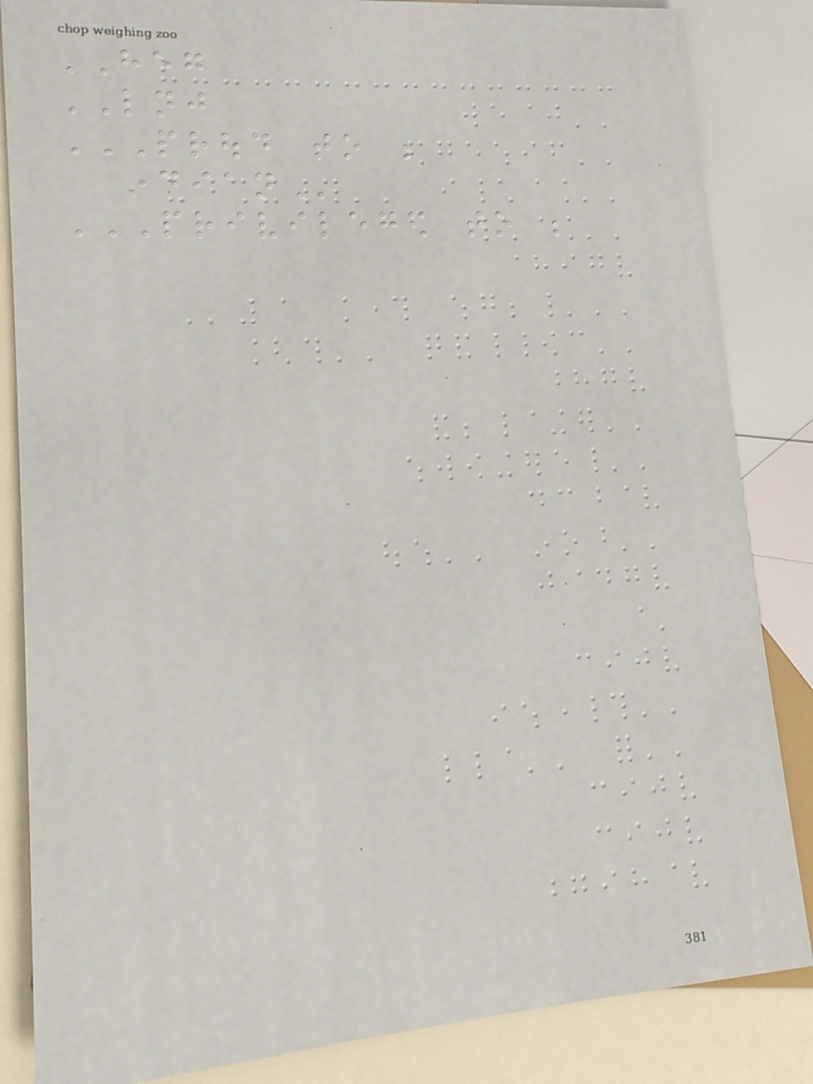HEG
LNJ
PROUD TO BE
INDIAN
PRIVILEGED TO BE
